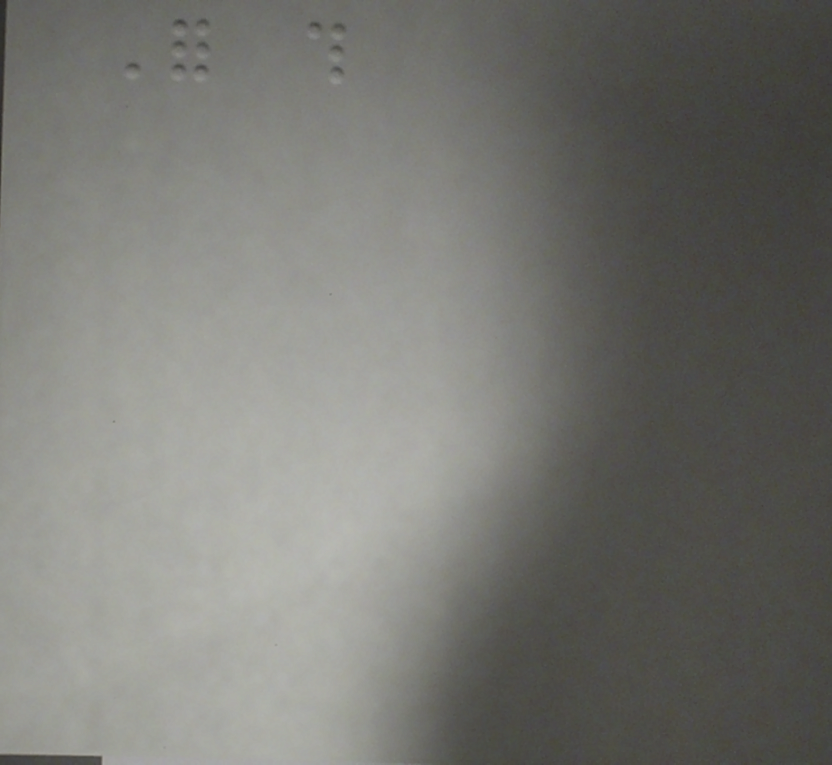For this
